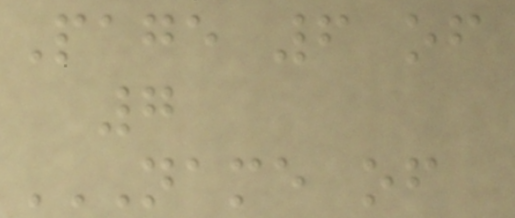Page 6 of
7
NAME OF
